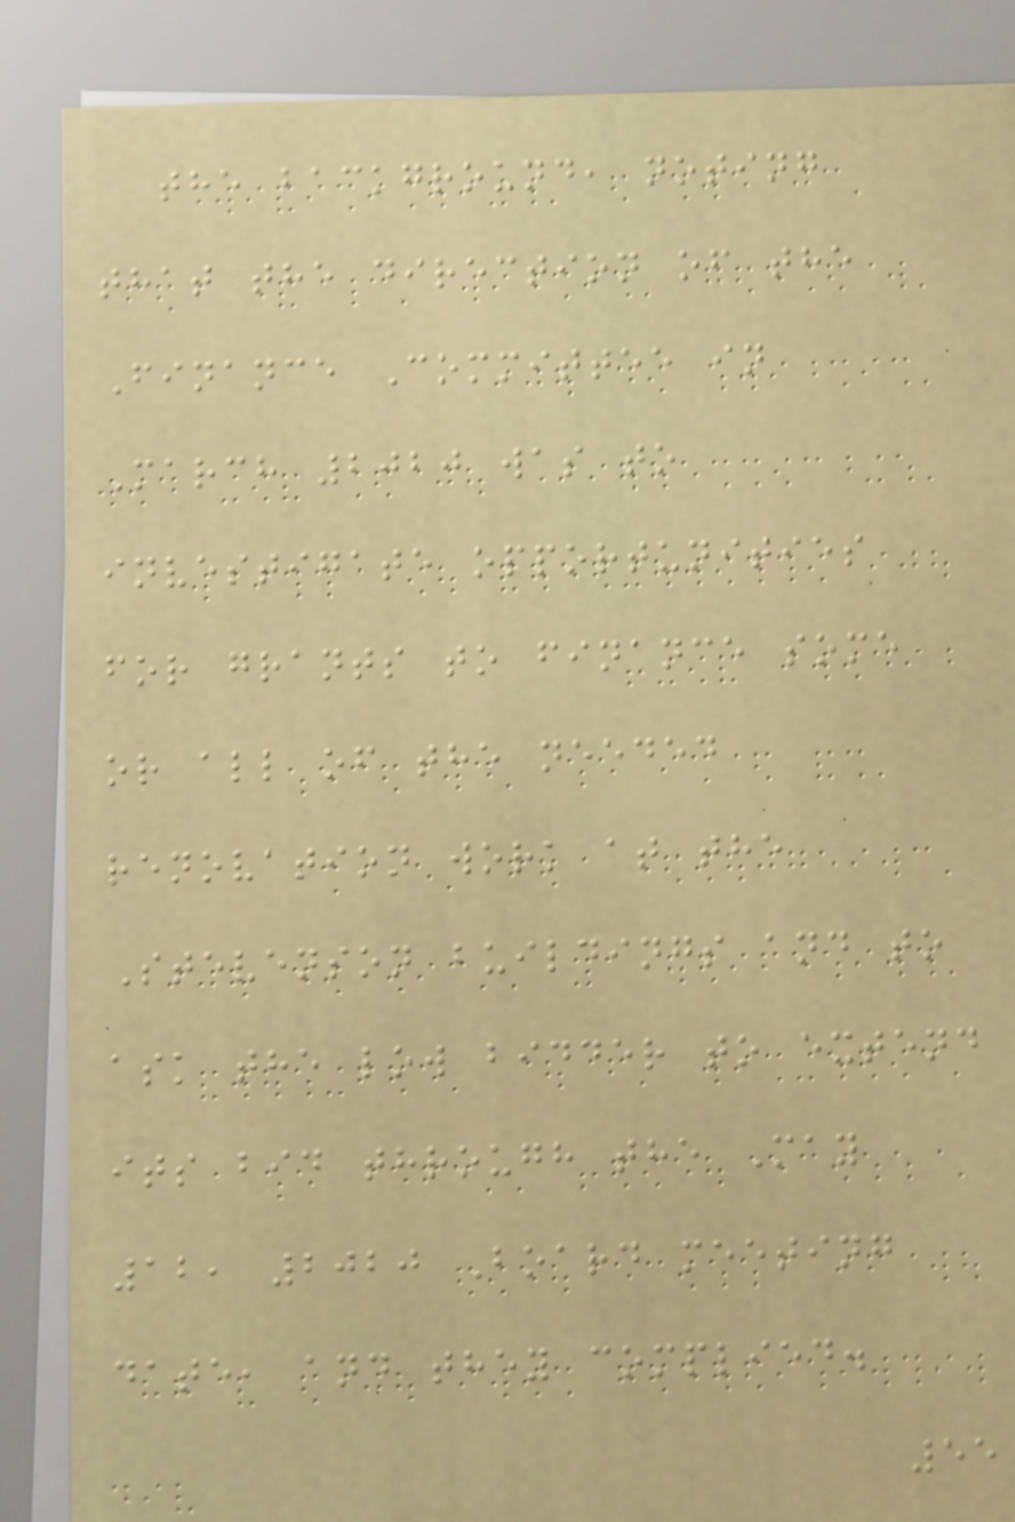the background, noting
that the direction of the
Finance Committee in
March 2020 was to
investigate opportunities
for grants to finance some
or all of the needed
renovation work at the
Stevenson buildings and to
ask the low bidder to extend
its bid through the May
12, 2020 Board meeting
date, and they complied.
55
